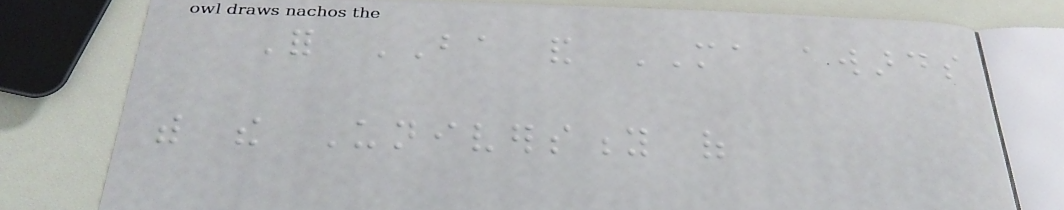For BA and MA awards
with the University of
